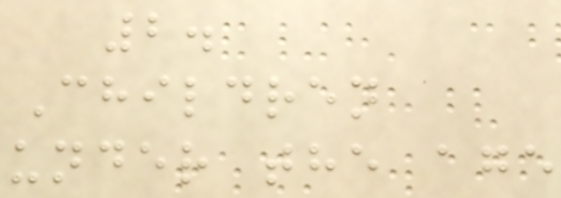2.
Children
under the age
